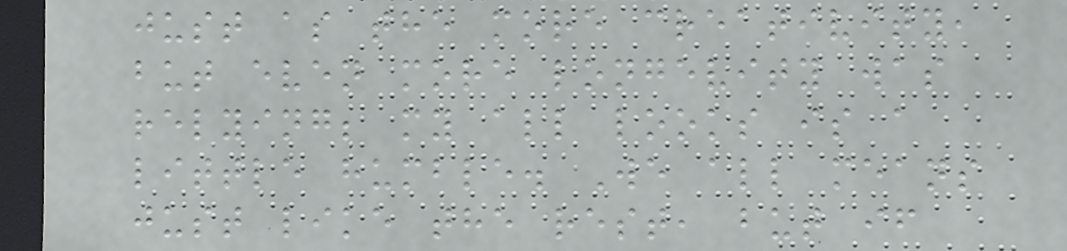just as the more creativity,
but even more longevity was
relying; my all looks is a
little humble. We all means
just like the rest, but if
